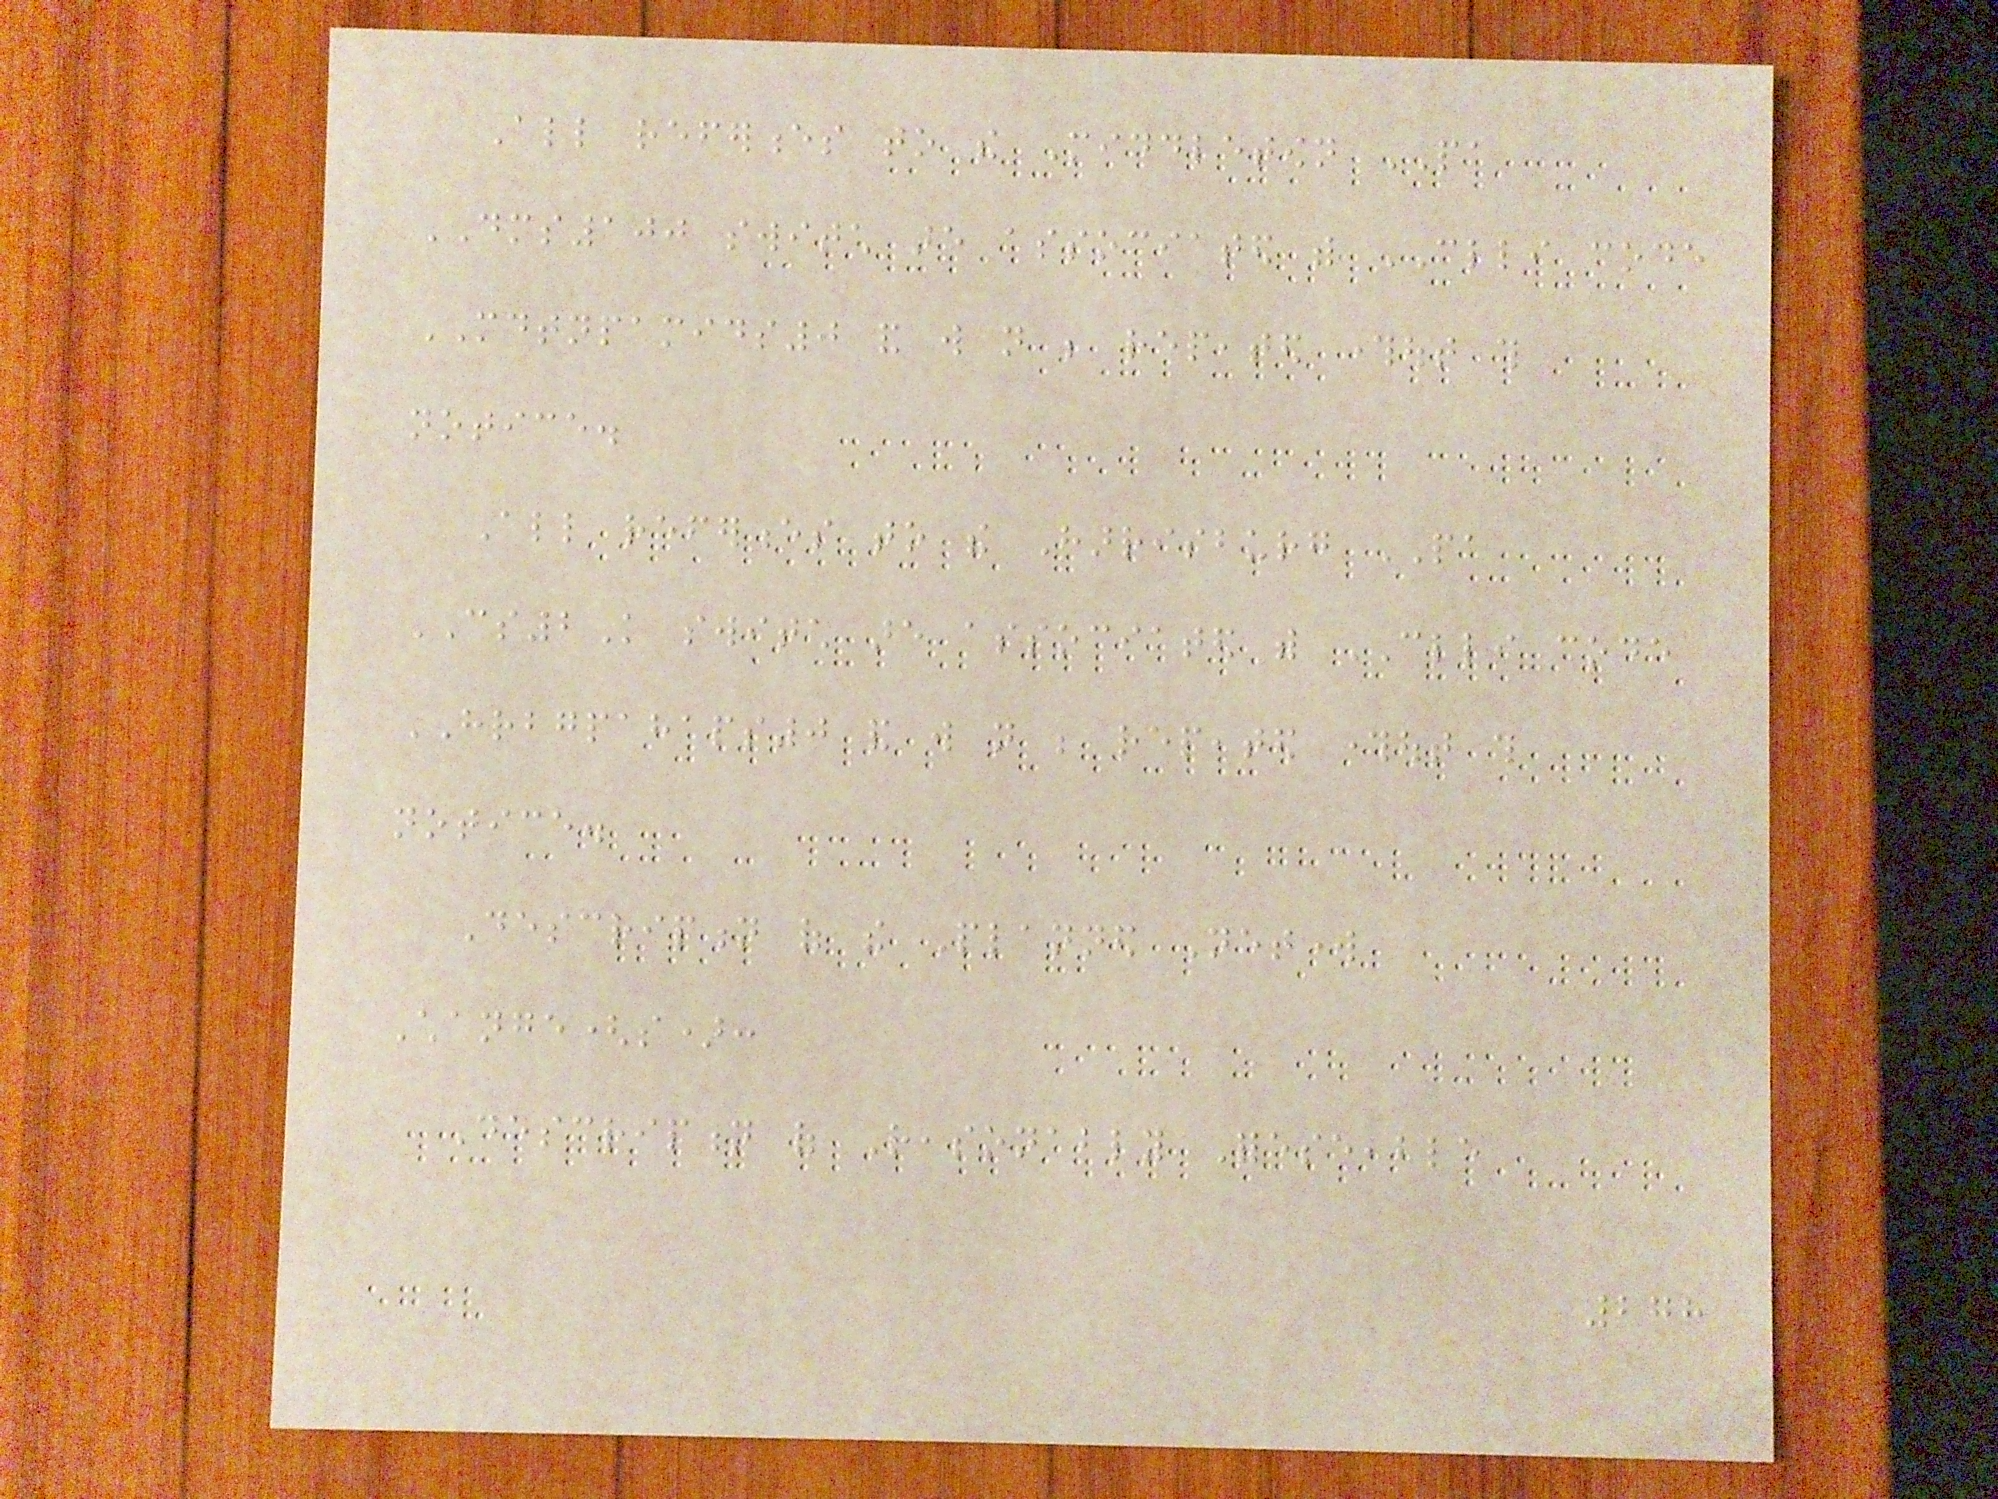All references to the Middletown PA
DMS100 switch are associated with CLLI code
MDTNPAMIDS0 and will not be repeated throughout this
notice.
All references to the Harrisburg PA
CS2K switch are associated with CLLI code
HRBGPAHAPS0 and will not be repeated throughout this
notice.
Description of the Planned Network
Change(s):
Description of Reasonably Foreseeable
278
